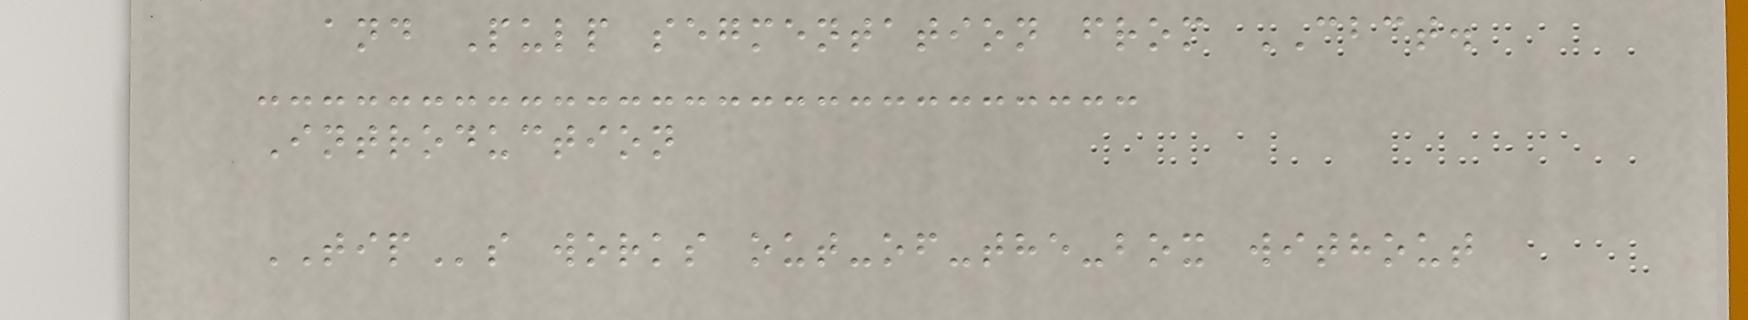and Pulp segmentation from CBCT.
Introduction
TIPs works out-of-the-box without
